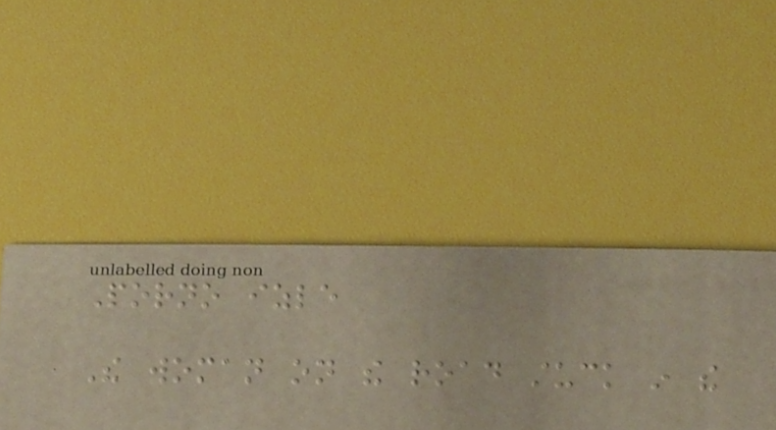Porno izle
The woman on the road stuck in the
